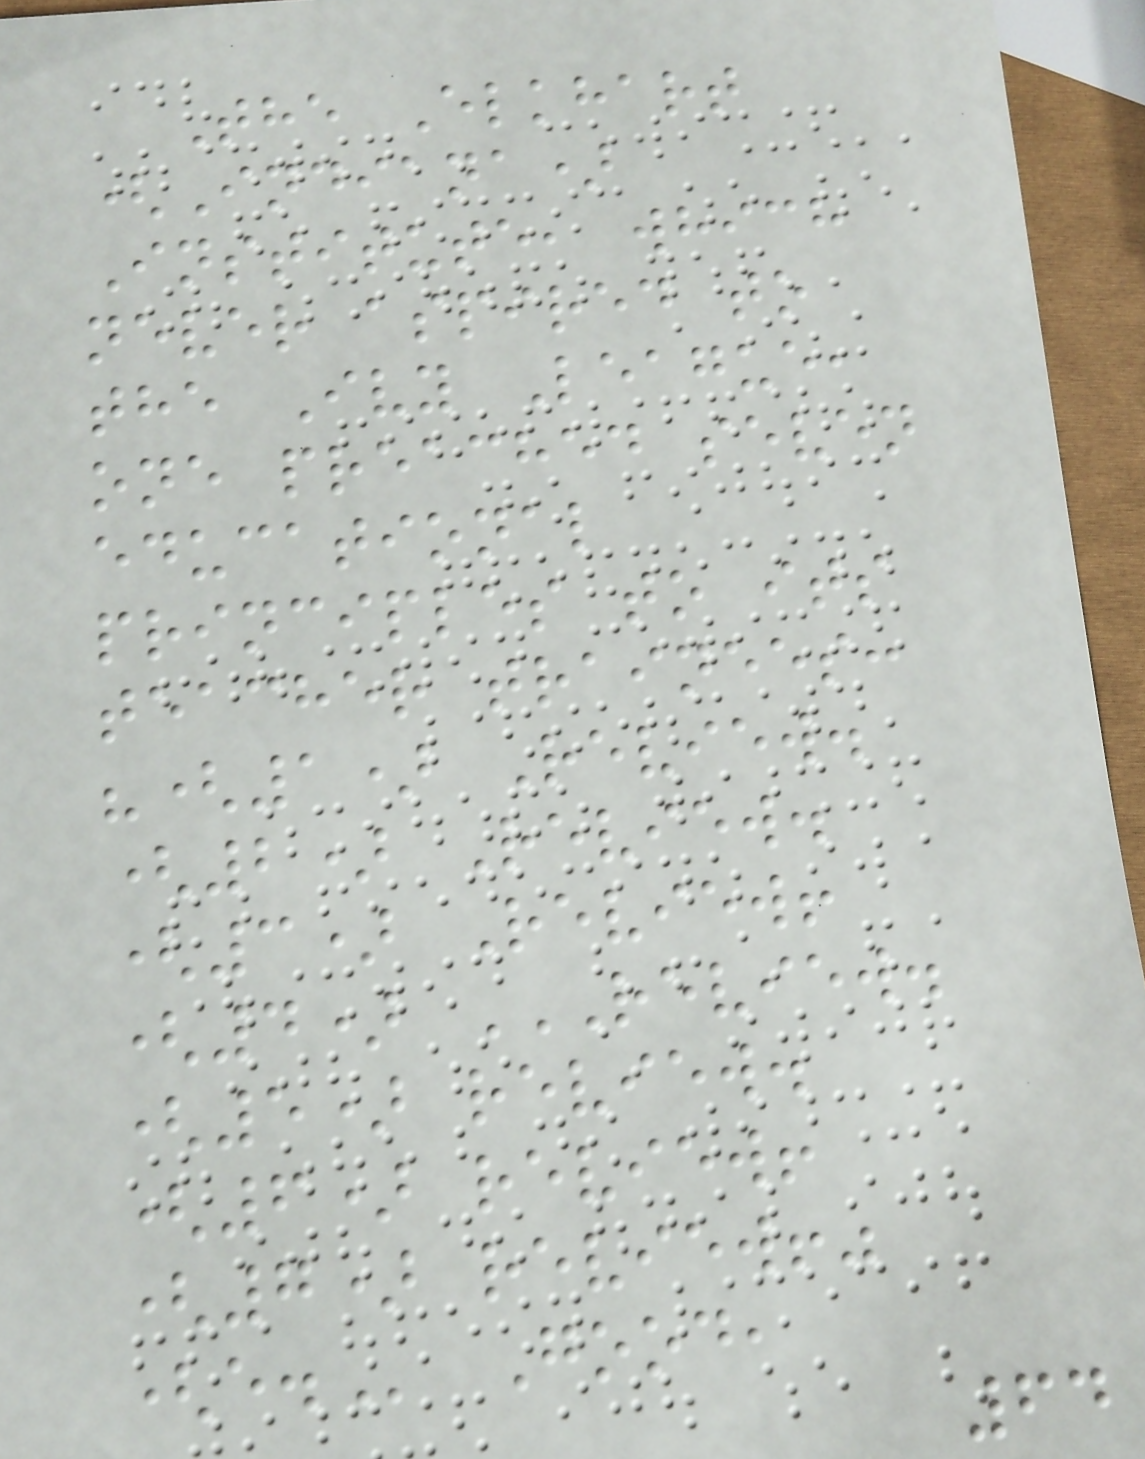The Elkhart
(Indiana)
Institute, which
never aspired to
the Ivy League,
one preached seven
educational
principles to its
teacher trainees:
"(1) Review.
(2) Review.
(3) Review!
(4) REVIEW.
(5) REVIEW.
(6) REVIEW!
(7) REVIEW!"
(E. Good,
64
